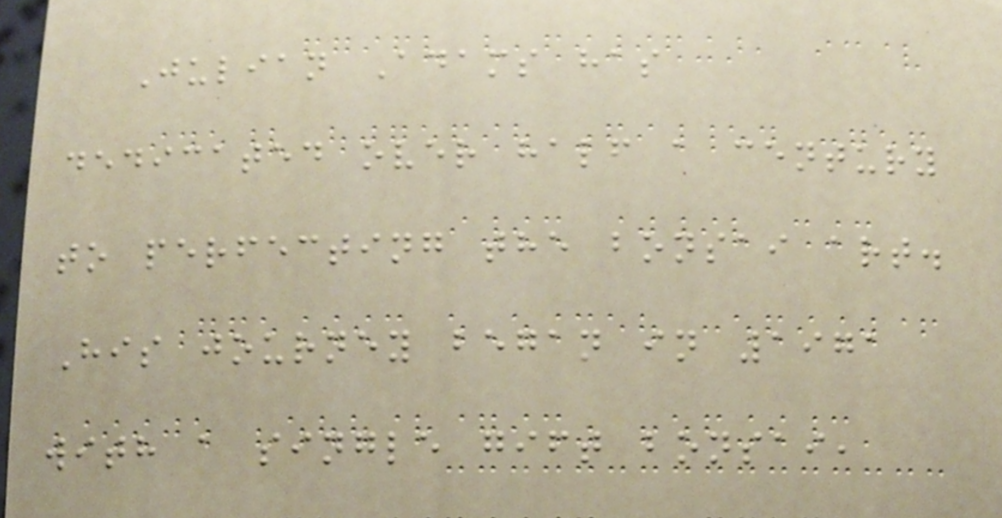Julian Adams has
dedicated over half a century
to perfecting the bonsai art.
His journey began in 1971
with a single gift bonsai,
